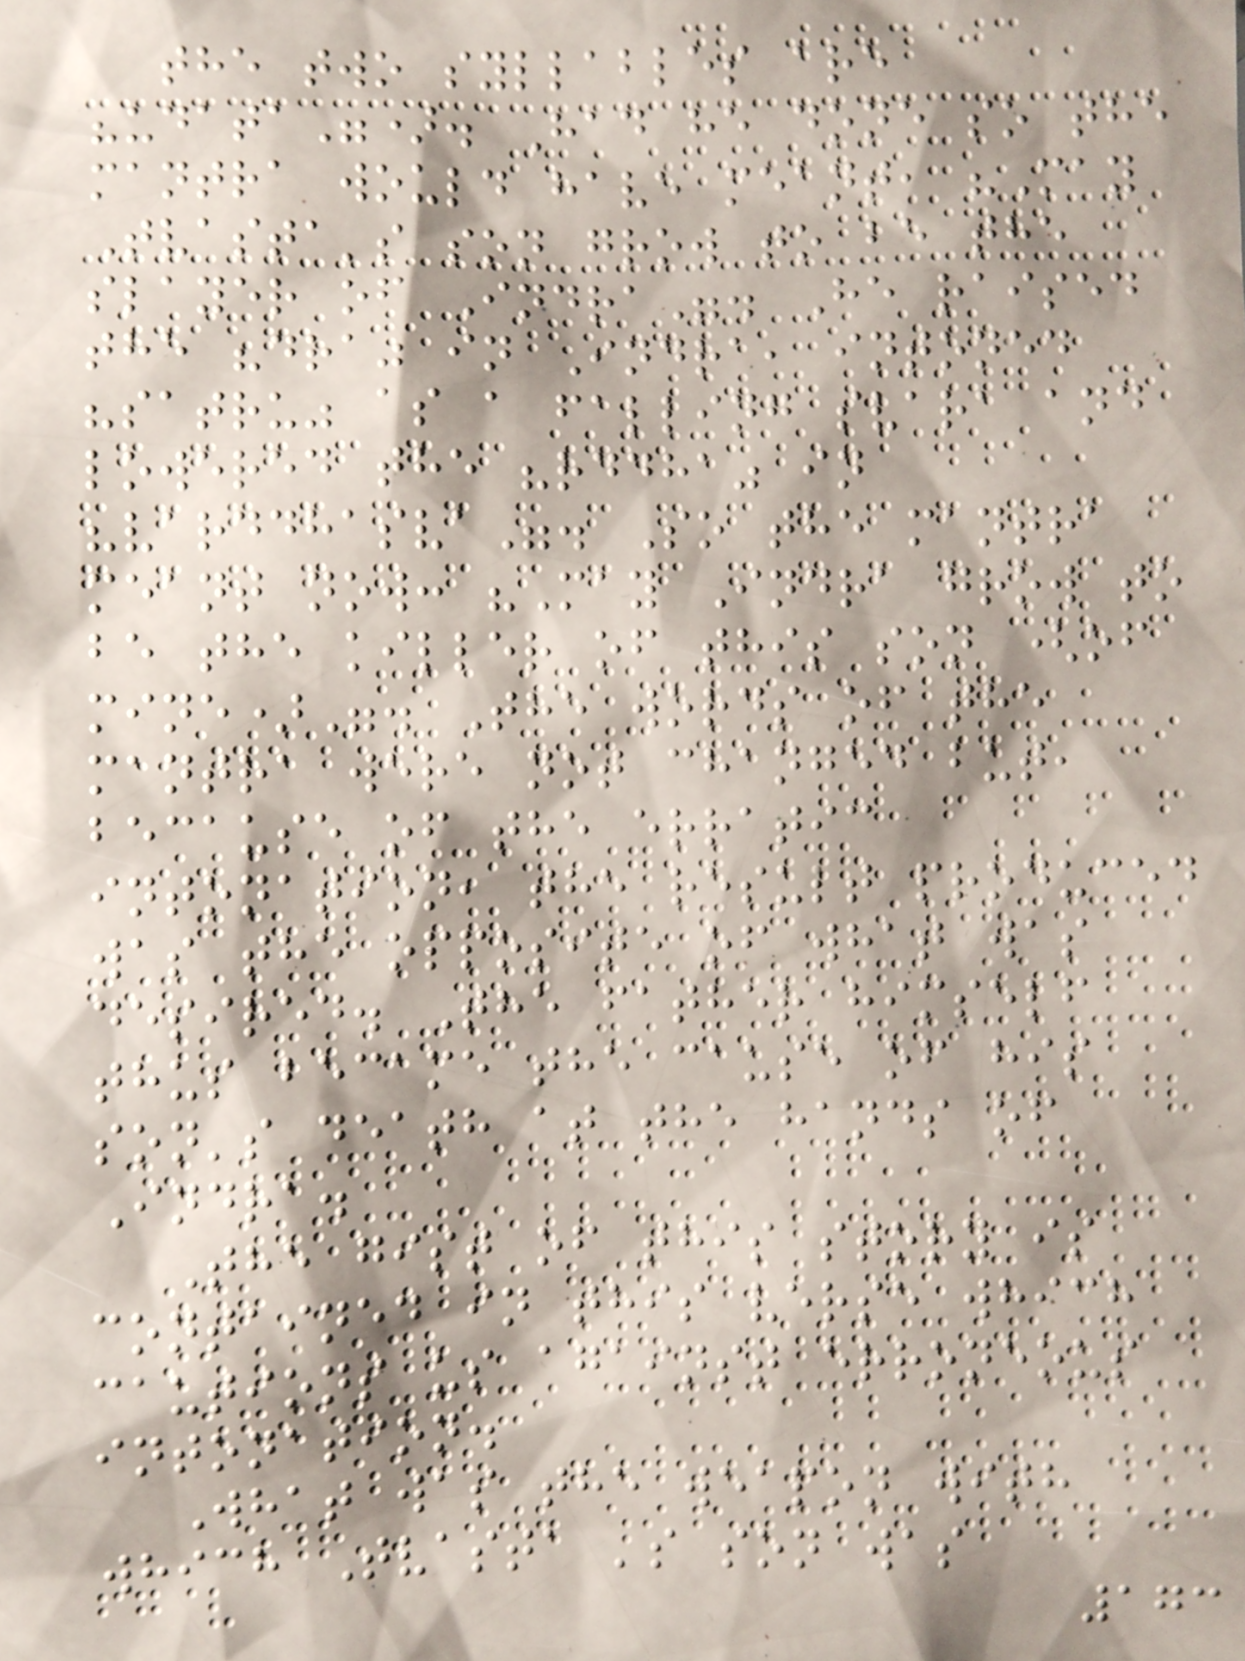the two syllables are
"udata"). Had he done so the
mantra would have meant, "May
Tvasta's son grow to be the
slayer of Indra". He raised
the "dra" in Indra, intoned
"satru" as a falling svara and
lowered the "rddha" in
"varddhasva". So the mantra
meant now: "May Indra grow to
be the killer of this son (of
mine)". The words of the
mantra were not changed but,
because of the erratic
intonation, the result produced
was the opposite of what was
desired. The father himself
thus became the cause of his
son's death at the hands of
Indra.
The gist of this story is
contained in this verse which
cautions us against erroneous
intonation.
What was the weapon with
which Tvasta 's son was
173
